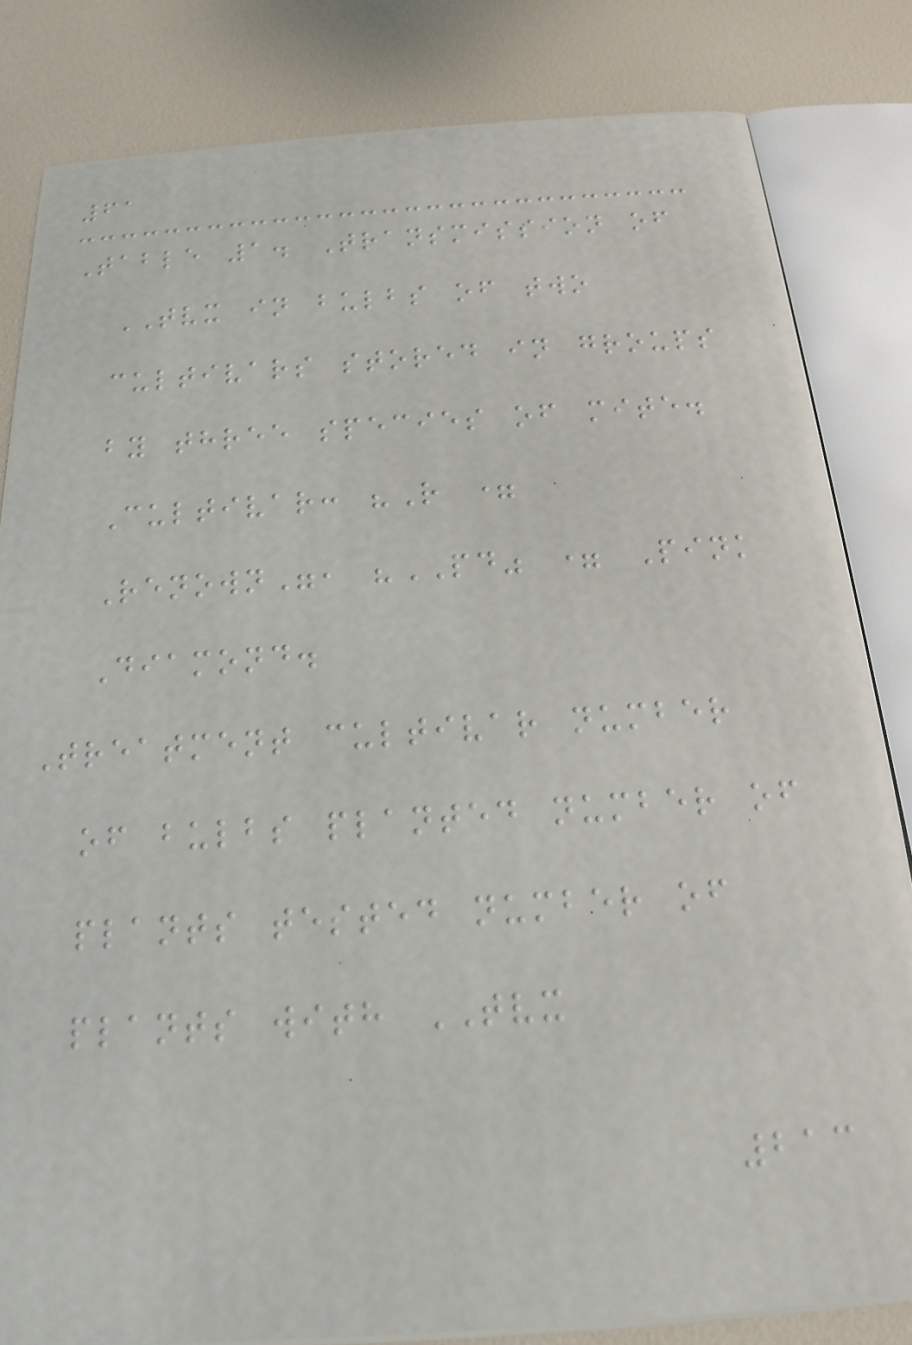61
Table 1. Transmission of
TVX in bulbs of two
cultivars stored in groups
by three species of mite.
Cultivar: "R =
Renown", "PD" = Pink
Diamond.
Treatment cultivar number
of bulbs planted number of
plants tested number of
plants with TVX
213
